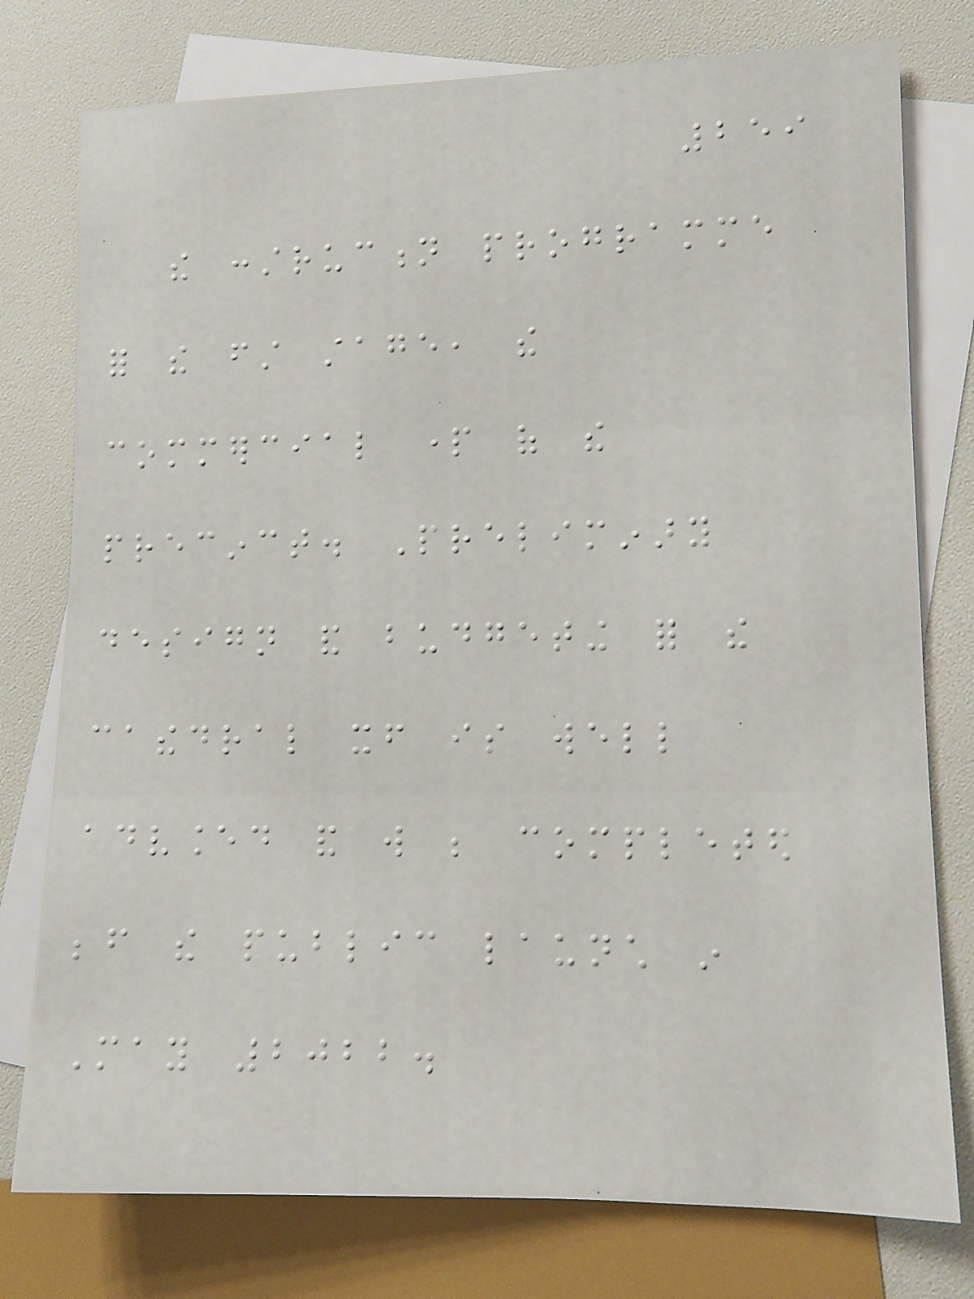259
the construction programme
for the first stage, the
commercial part of the
precinct. Preliminary
design and budgeting for the
cathedral itself is well
advanced and will be completed
before the public launch in
May 2022.
